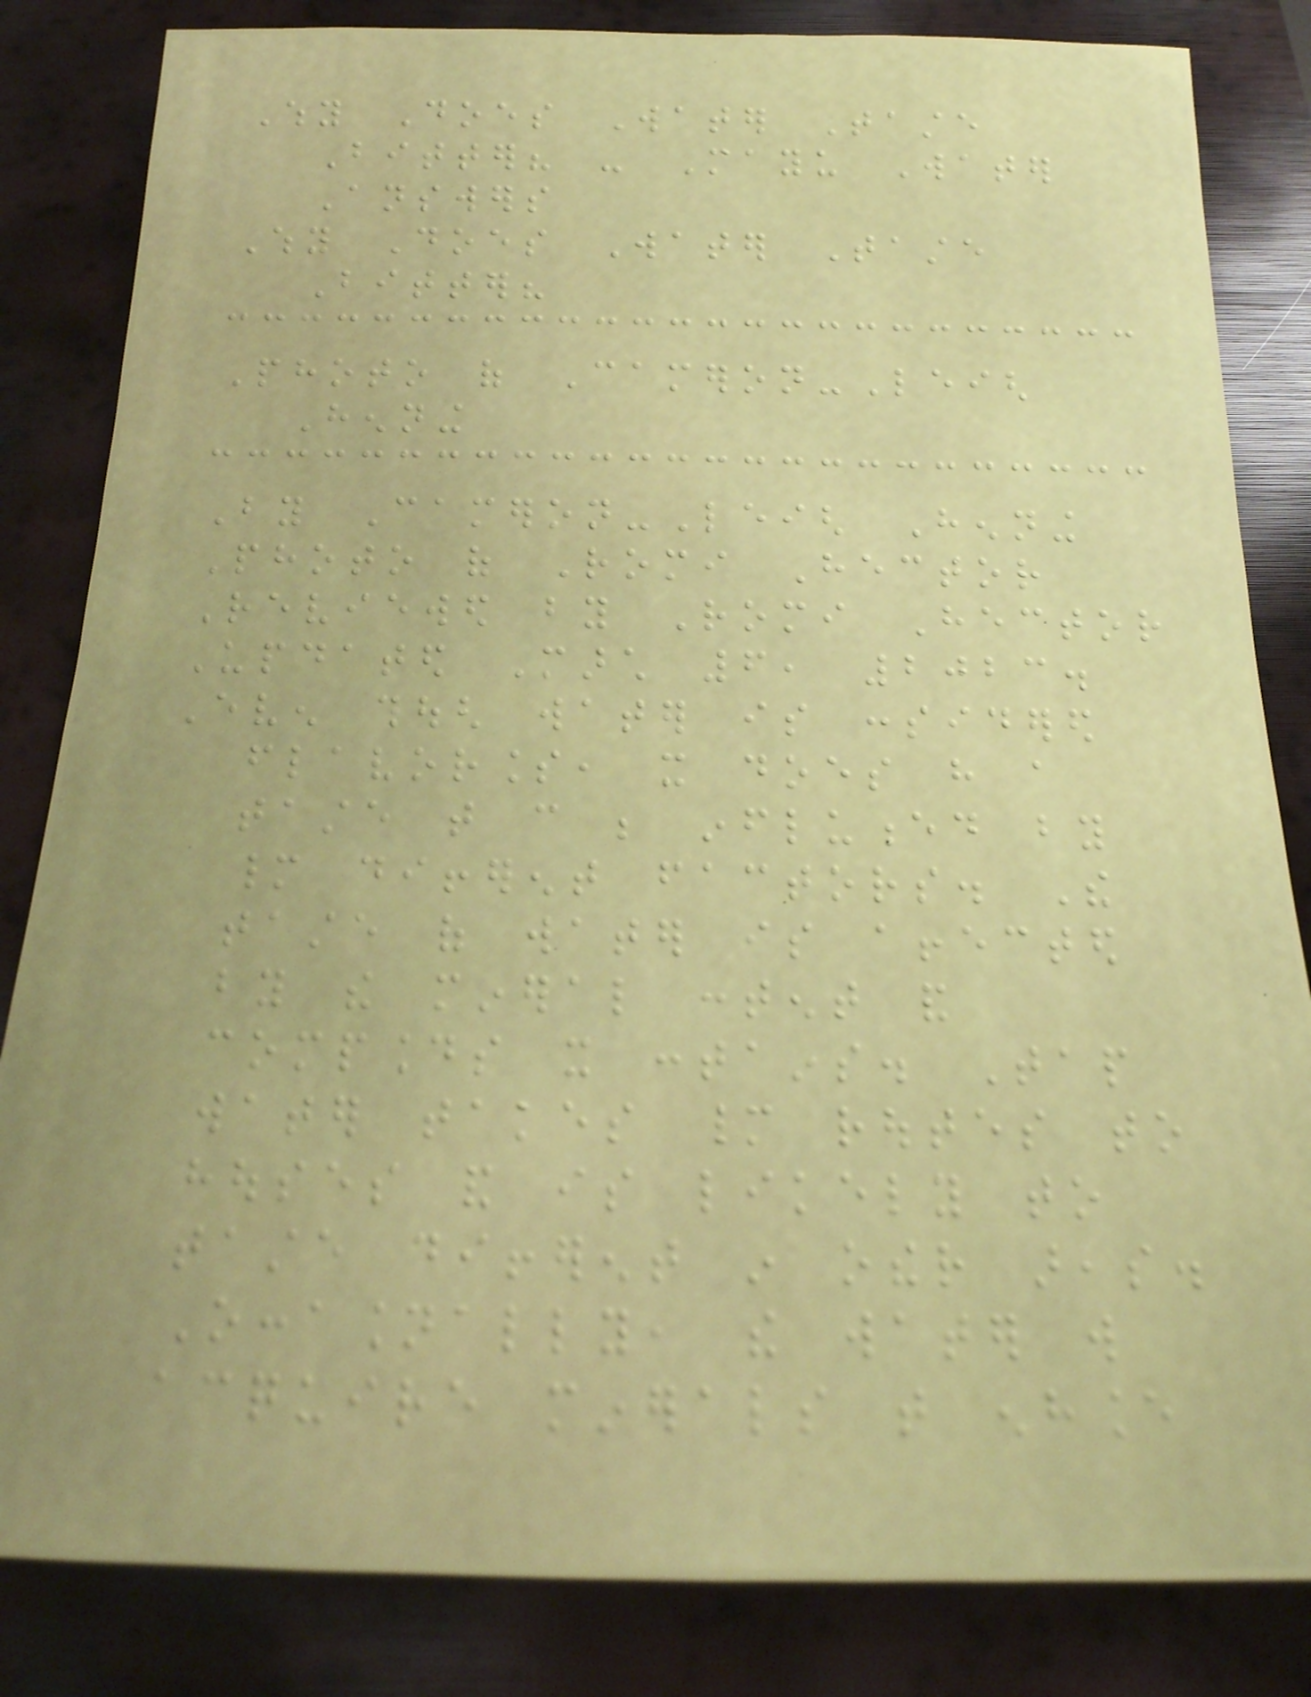Why Does Water Taste
Bitter? - Mayu Water
Answers
Why Does Water Taste
Bitter?
Photo of Cameron-Leigh
Henning
By Cameron-Leigh Henning
Photo of Romi Hector
Reviewed by Romi Hector
Updated March 6, 2023.
Even though water is considered
flavorless, it does have a
taste that can be influenced by
many different factors. The
taste of water is affected
by the mineral content and
compounds it contains. Tap
water takes many routes to
houses and is likely to
taste different in other areas.
Occasionally, the water will
acquire minerals that enhance
